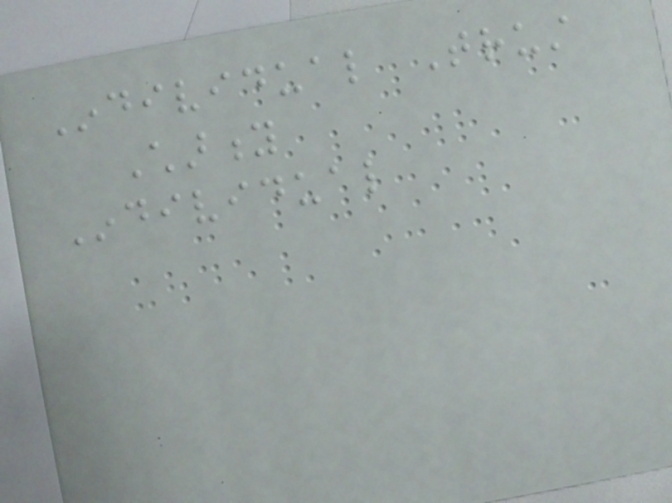Individual Trust
Charity
Individual
